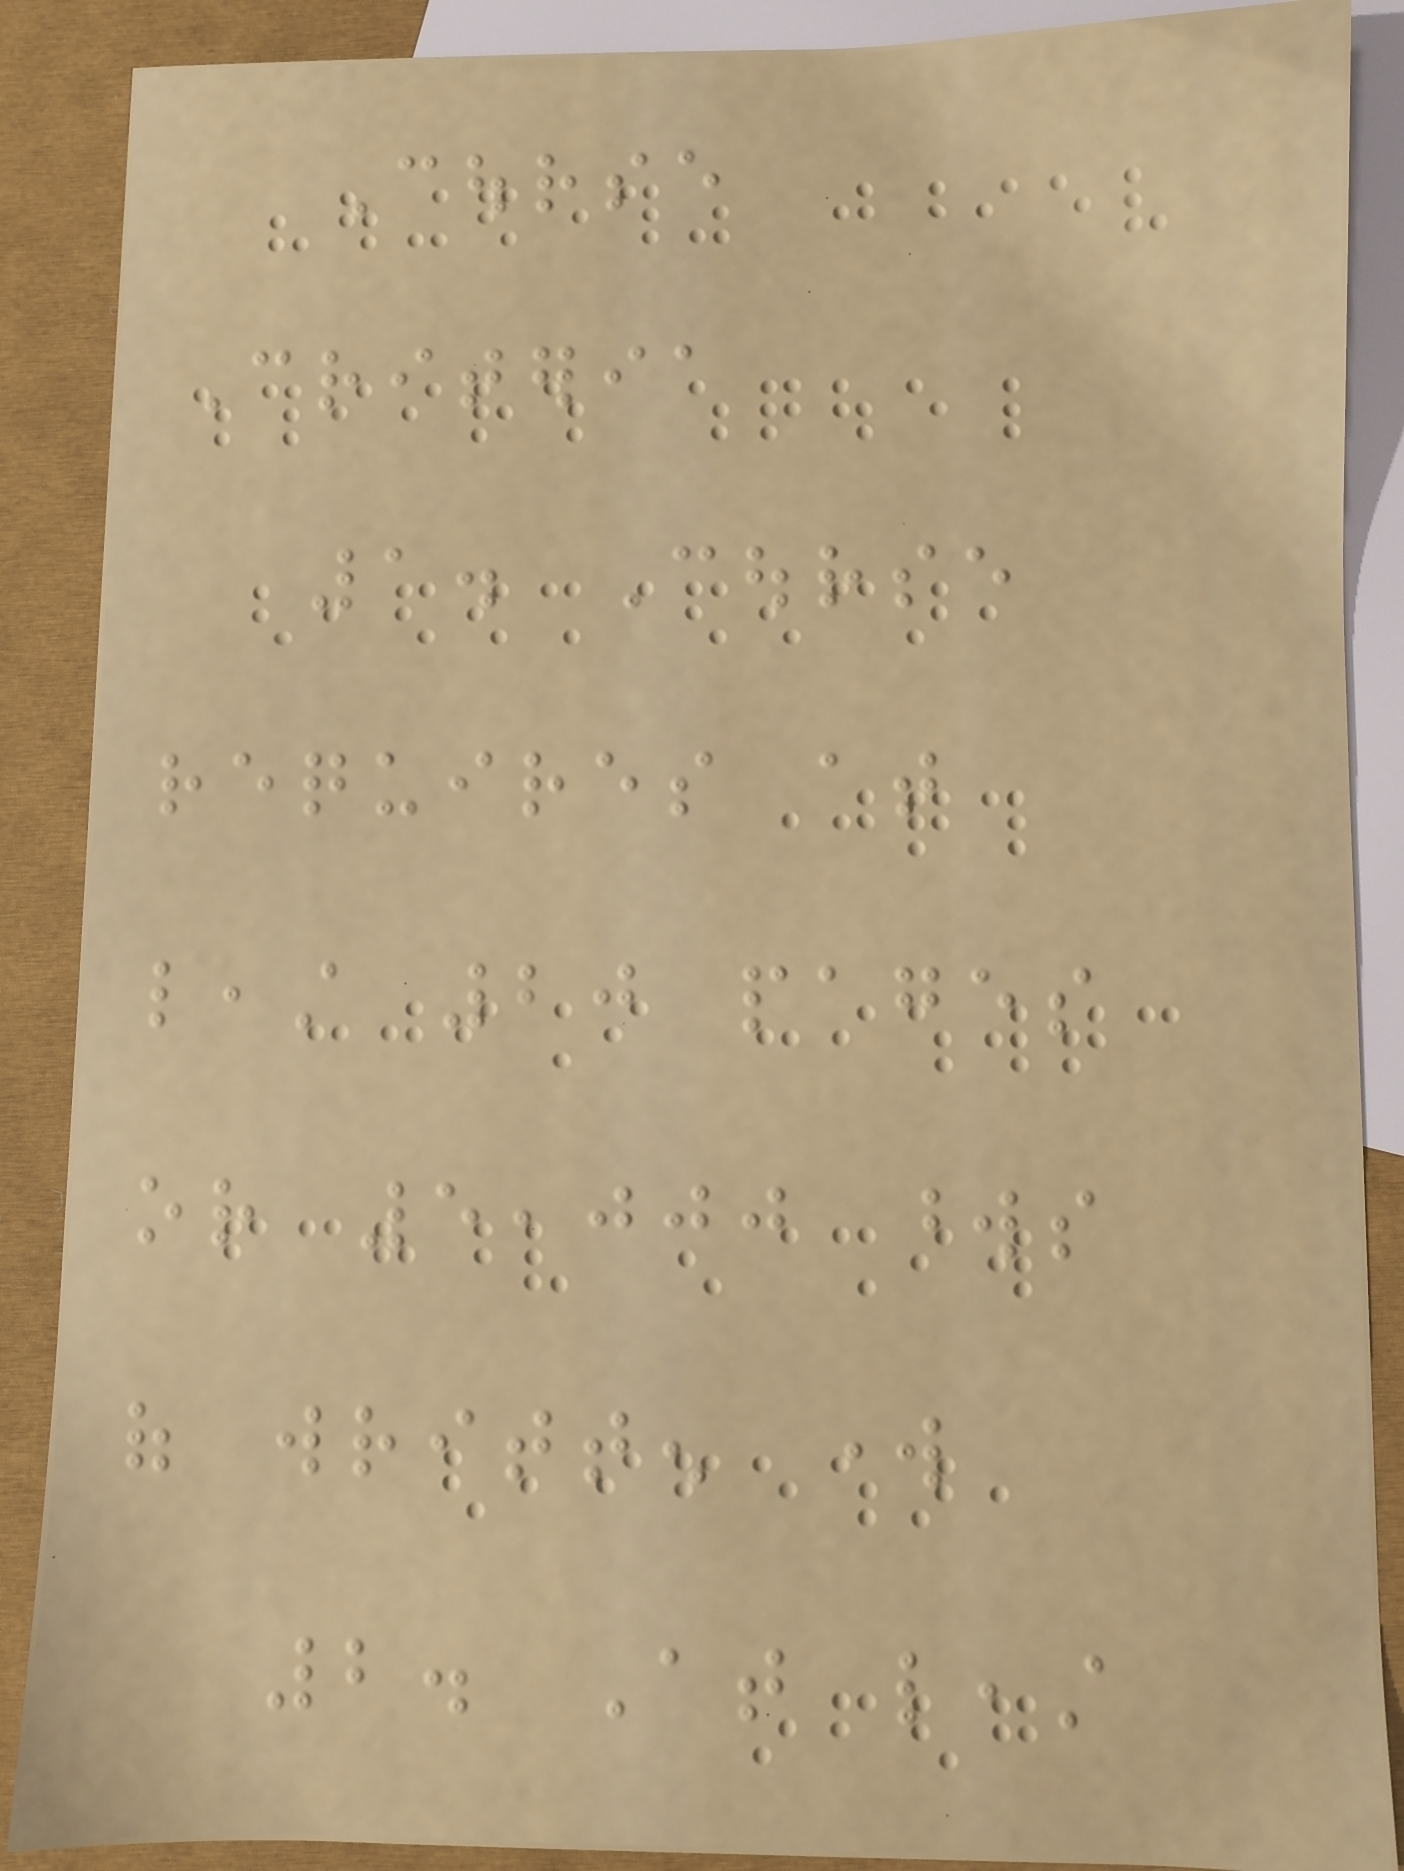Course
Criteria
1. Course
requires at
least 20 pages
or 5,000 words
of written work
2. At least
